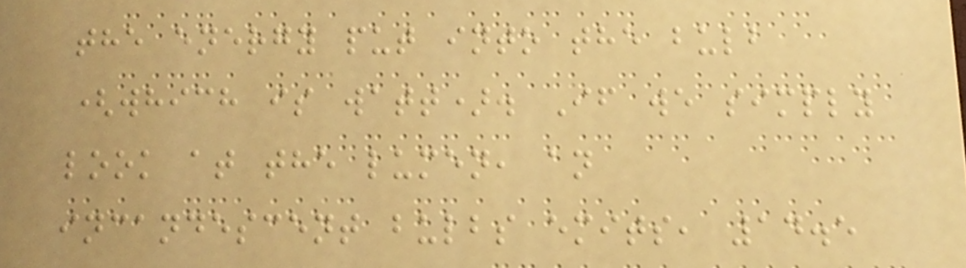the energy put into the bulb
(which is watt). If we simply
look at the lumen, an
incandescent bulbs emits, 14.5
